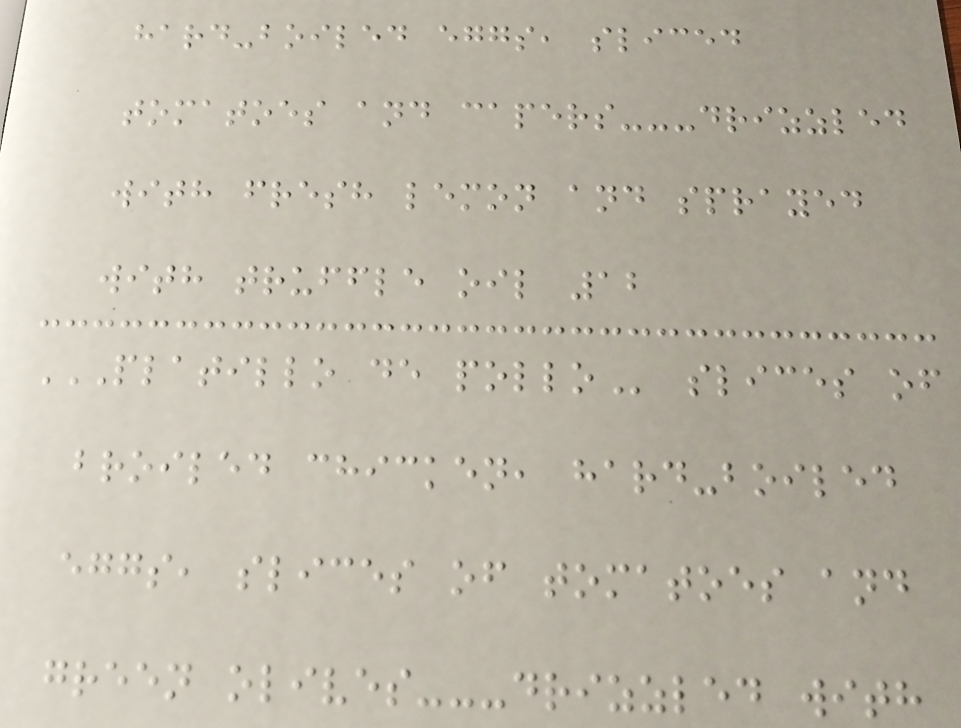hard-boiled eggs, sliced
tomatoes and capers---drizzled
with fresh lemon and sprayed
with truffle oil 12
PLATILLO DE POLLO slices of
broiled chicken, hard-boiled
eggs, slices of tomatoes and
green olives---drizzled with
